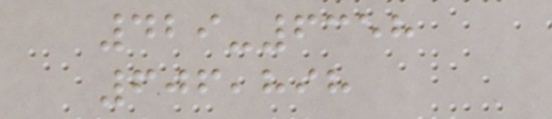429-6358
606,898
